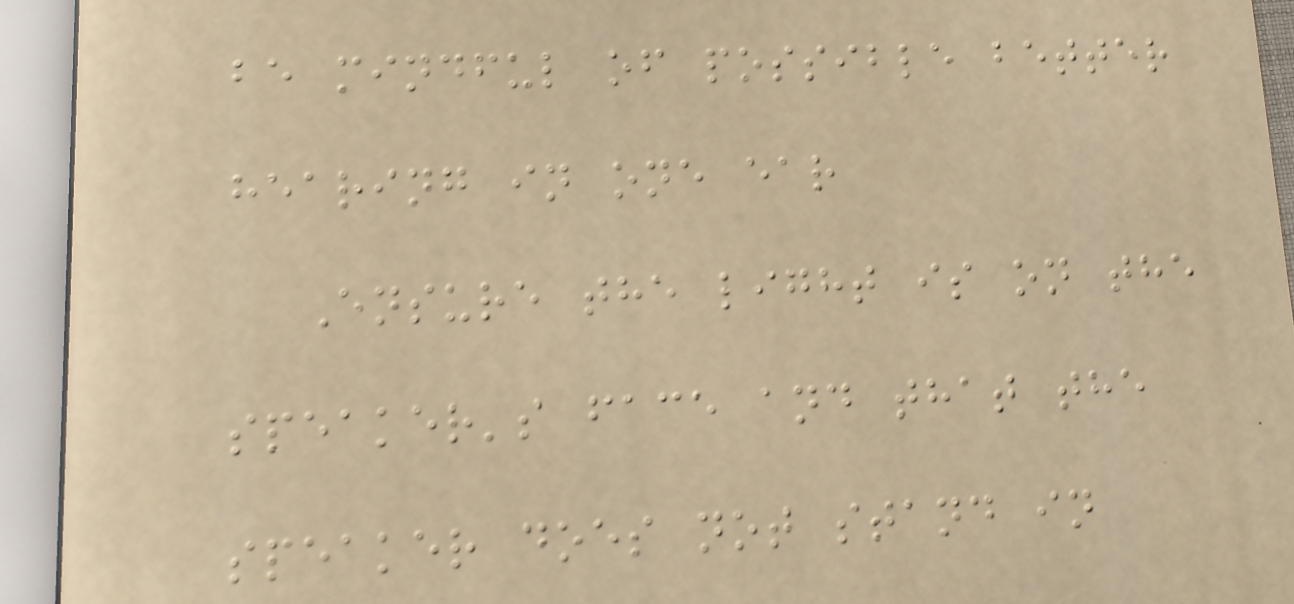be mindful of possible better
hearing in one ear
Ensure the light is on the
speaker's face and that the
speaker does not stand in
